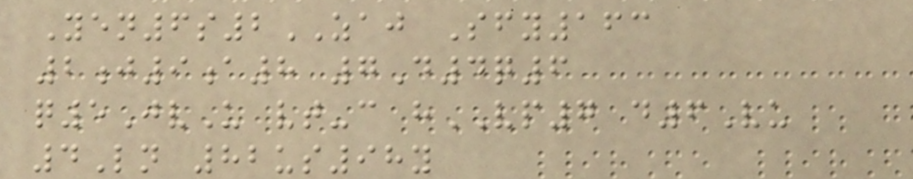Yen6s2ZAJ Sfy163
2j9a8 7D4q6
q5JvU vt-c hVP7 d6Vu
4Ln 82us98y
